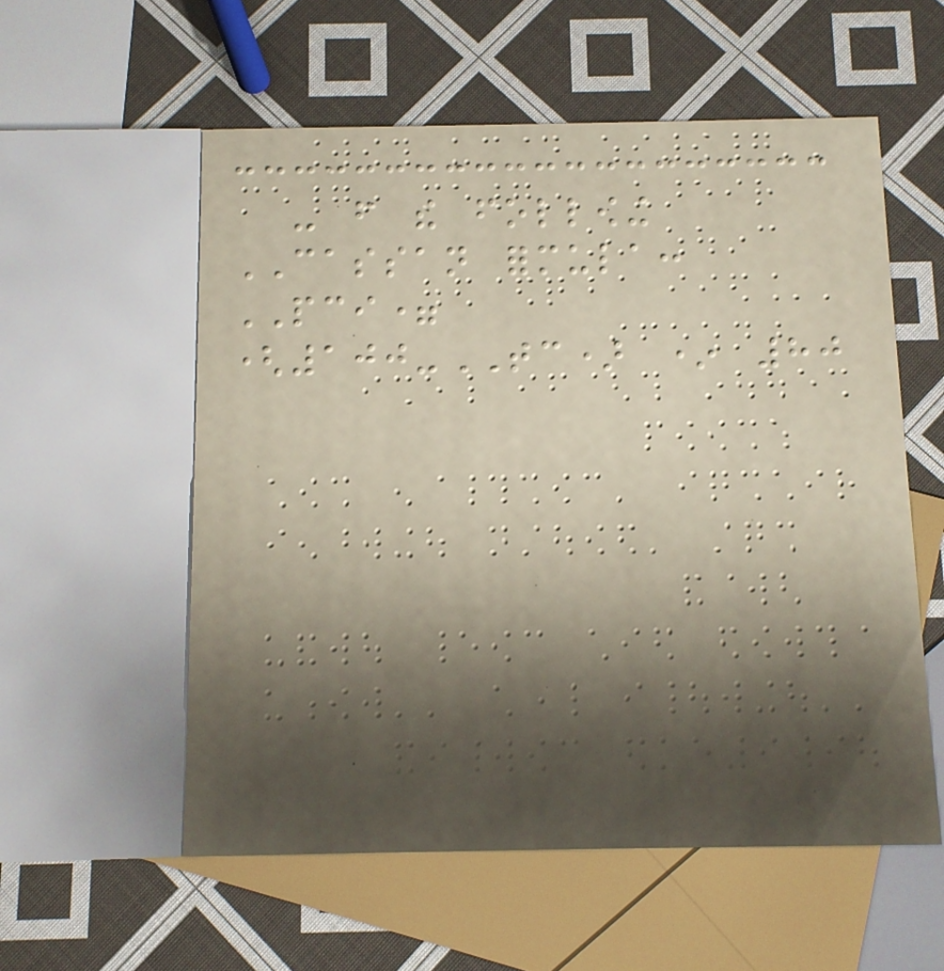- from the following
CASSAN formula:
PCI=
(100-TC) * 80
